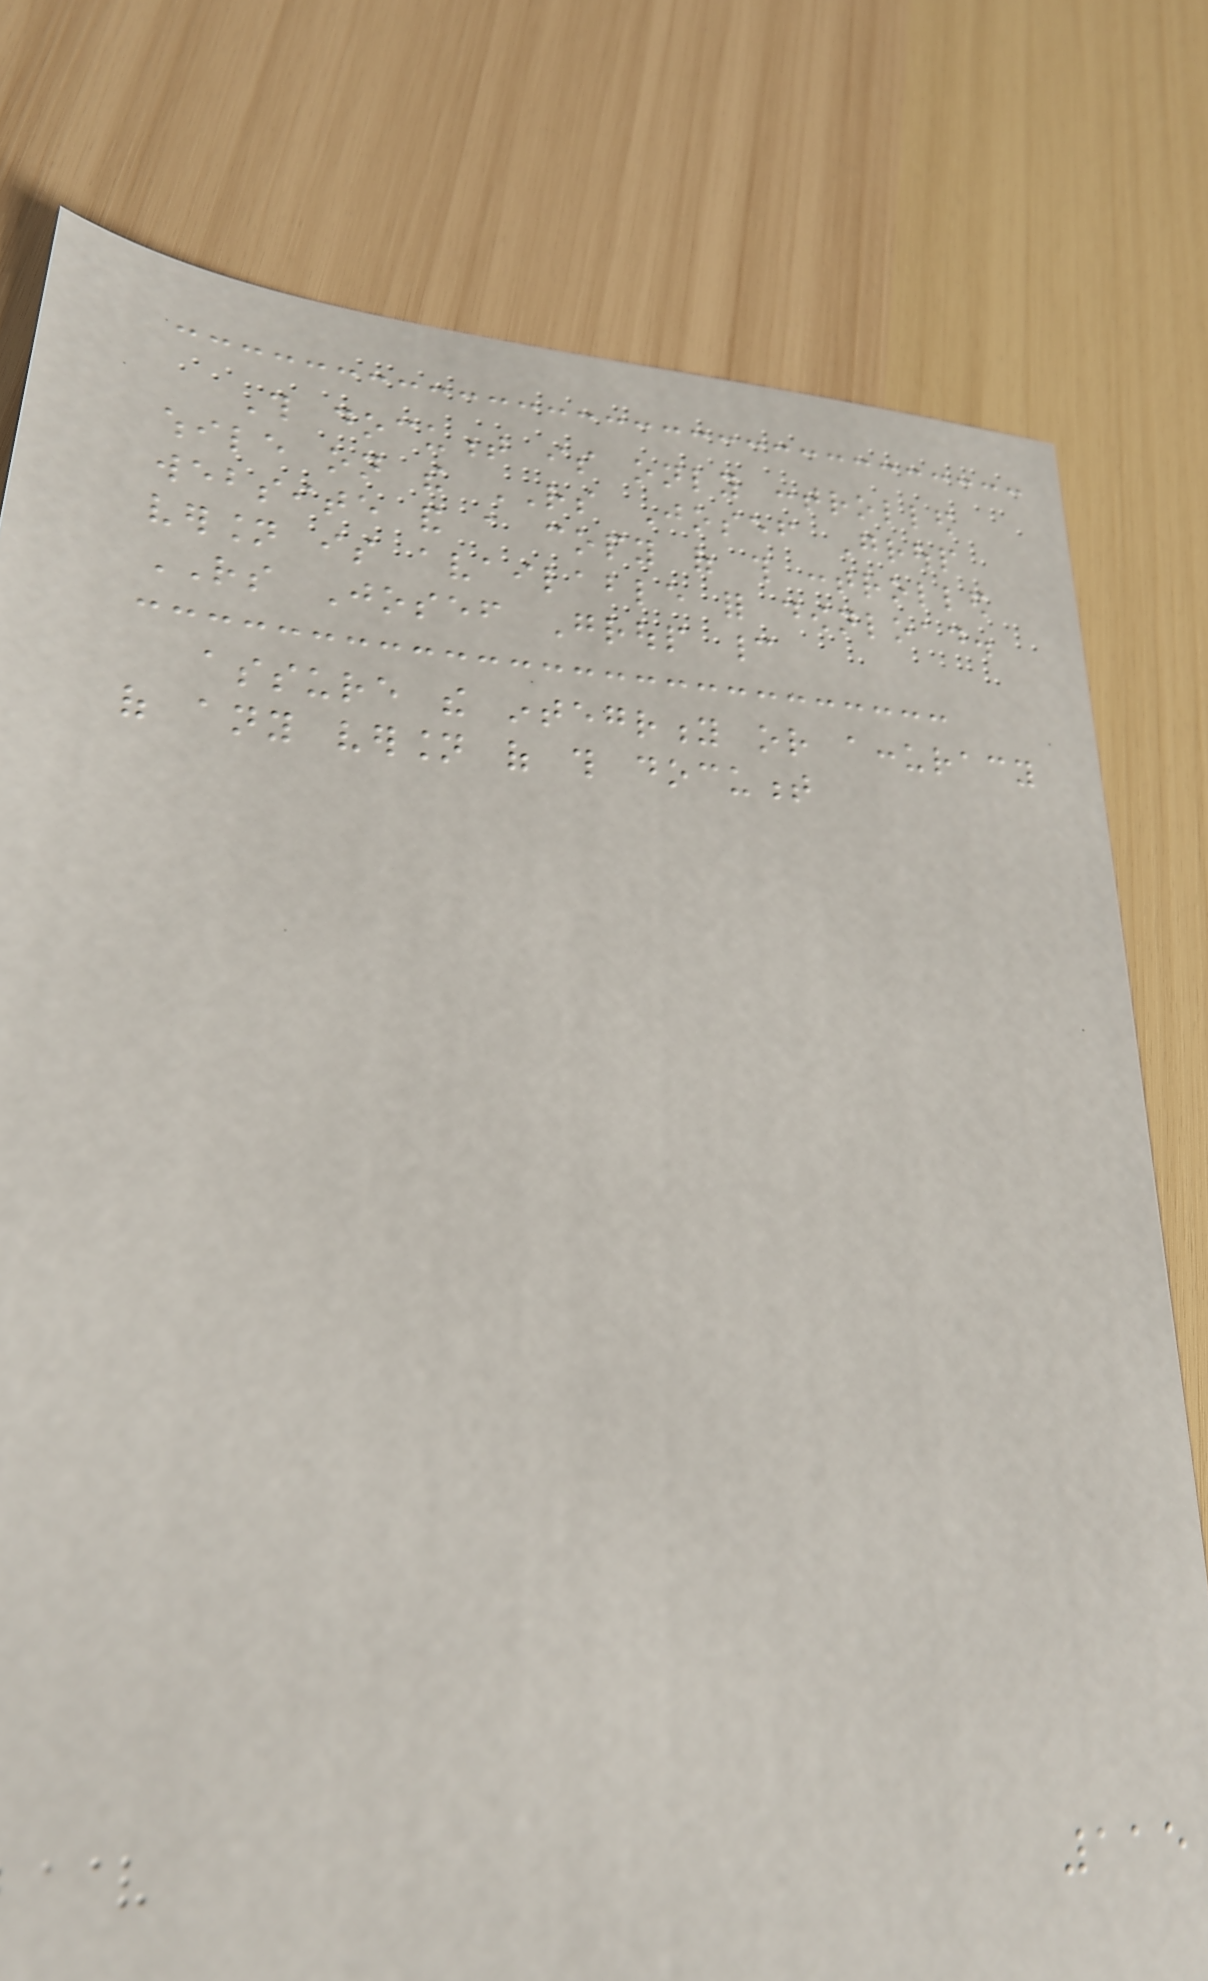This document is only controlled
while on the RS Josef Group
website and a copy of this controlled
version is available for download.
RS Josef Group cannot
assure the integrity or accuracy
of any version of this document
115
